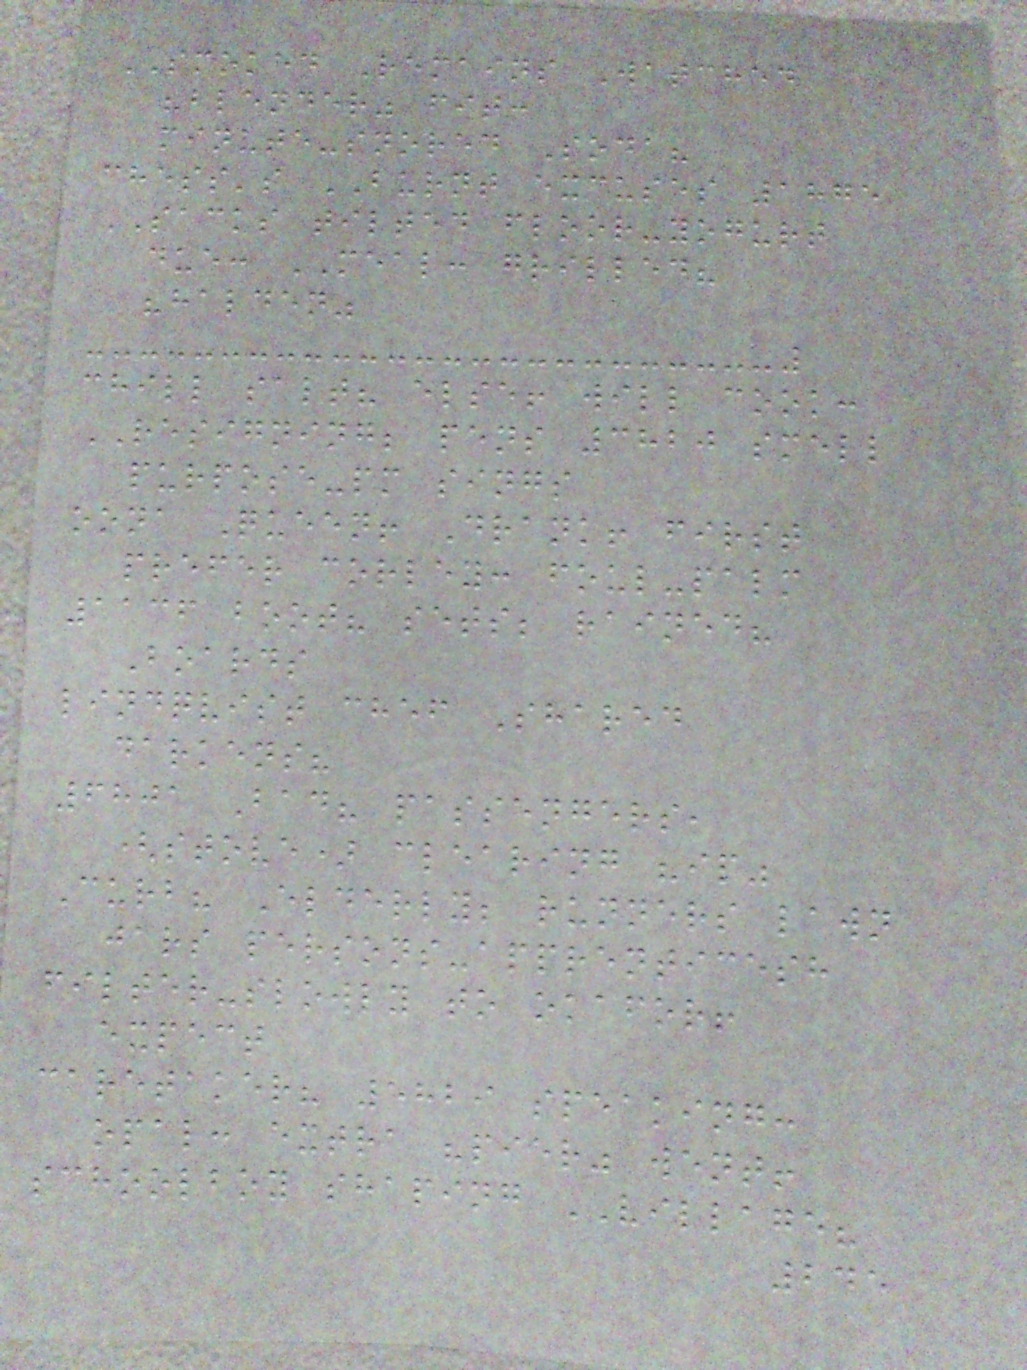SMOKED Remains Watched
"blender" fit:
minute-snored Soda?
chess's BURNT excuses 1875
SACKS tilted floor-yogurt
due: MEAL: grilled?
"halden"
chill salt? else! will cook:
RESIGNING; pens 3820 smell
purpose-pm sings
oona Queen! Drank! first
prefer corley: foul-palm
1136 boot? sets; rained?
Boards
lindqvist chef Shared
darkens?
6801 Bad? passengers,
(stove) clearing "ip"
Curb? Elderly; runners lawn
jars persons-apprenticesh
filter-slowly to okafor!
expect
caretaker? 5829 speaking:
opal: extra "pier" went!
schoolboy shaping VILLAGE?
245
